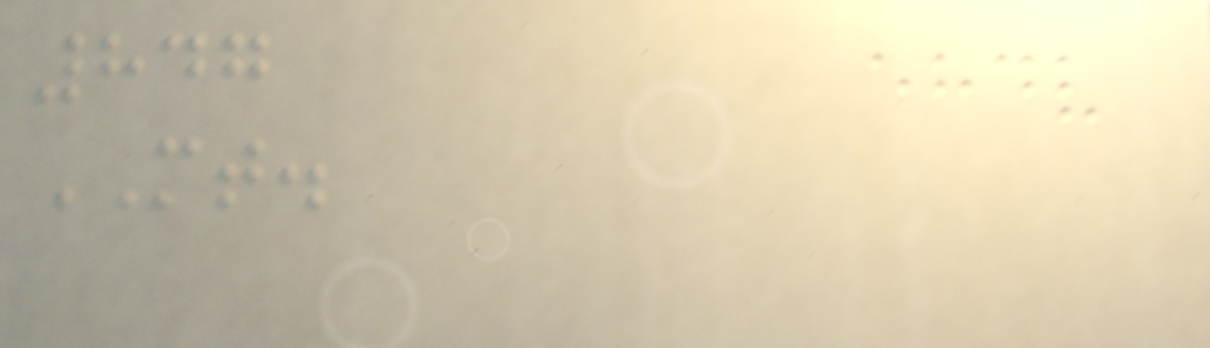847
MT.
